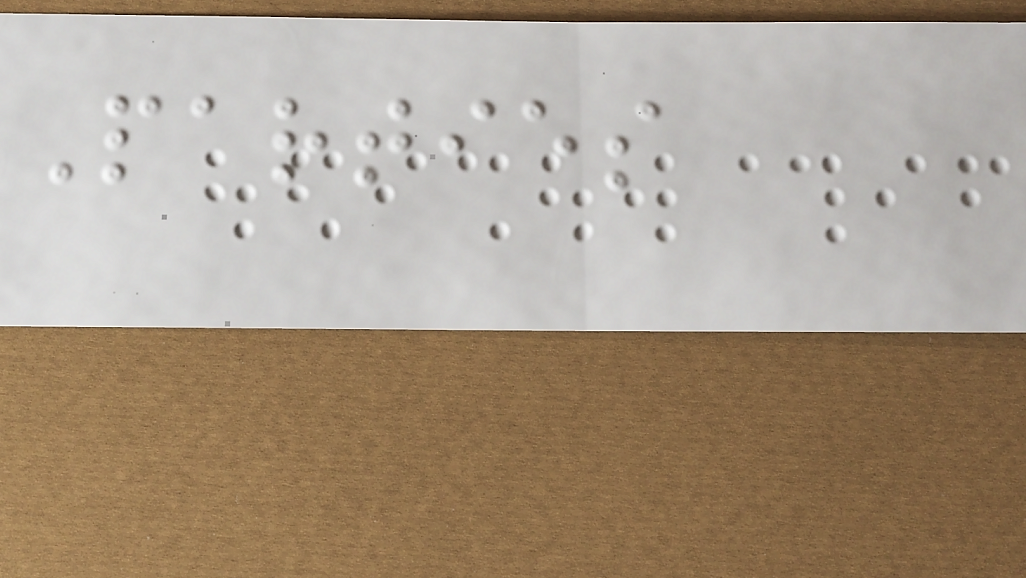Parties
